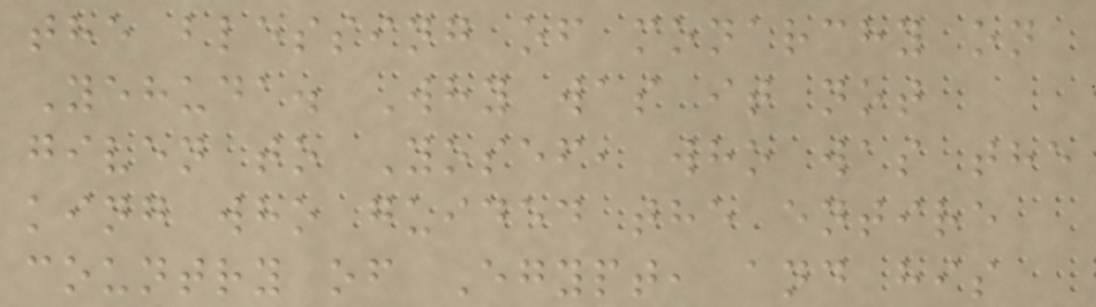the blessing of monarchy on
Yehuda. Why was it not
given to Yosef, who was the
king who guided the entire
country of Egypt, and his
